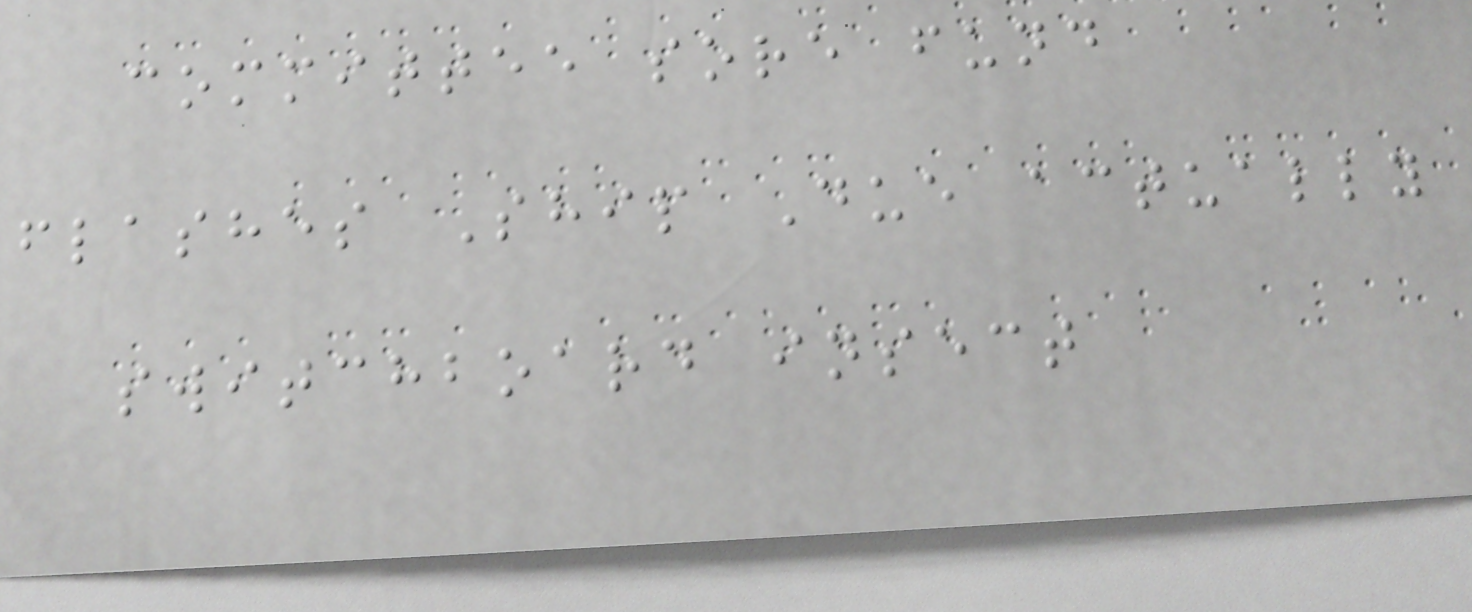committee sore fund
flashes Ship Due actually
switchboard insect
